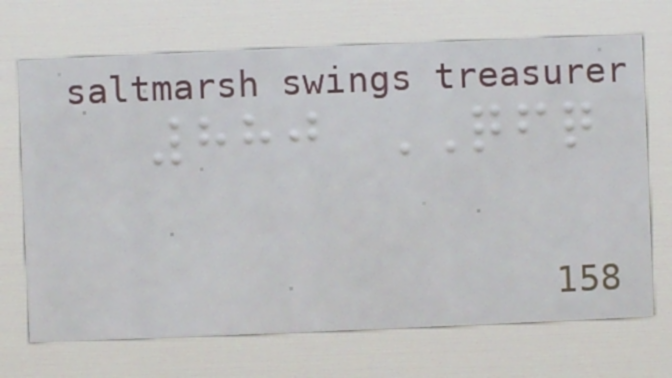880 QFQ
